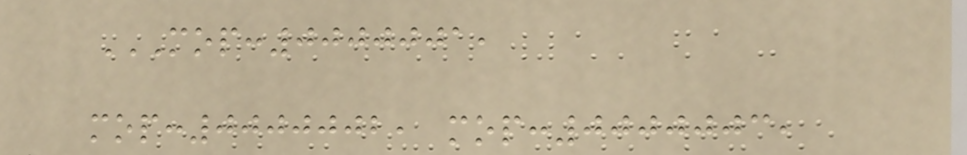MOP:0000001,
MOP:0000002, MOP:0000003,
